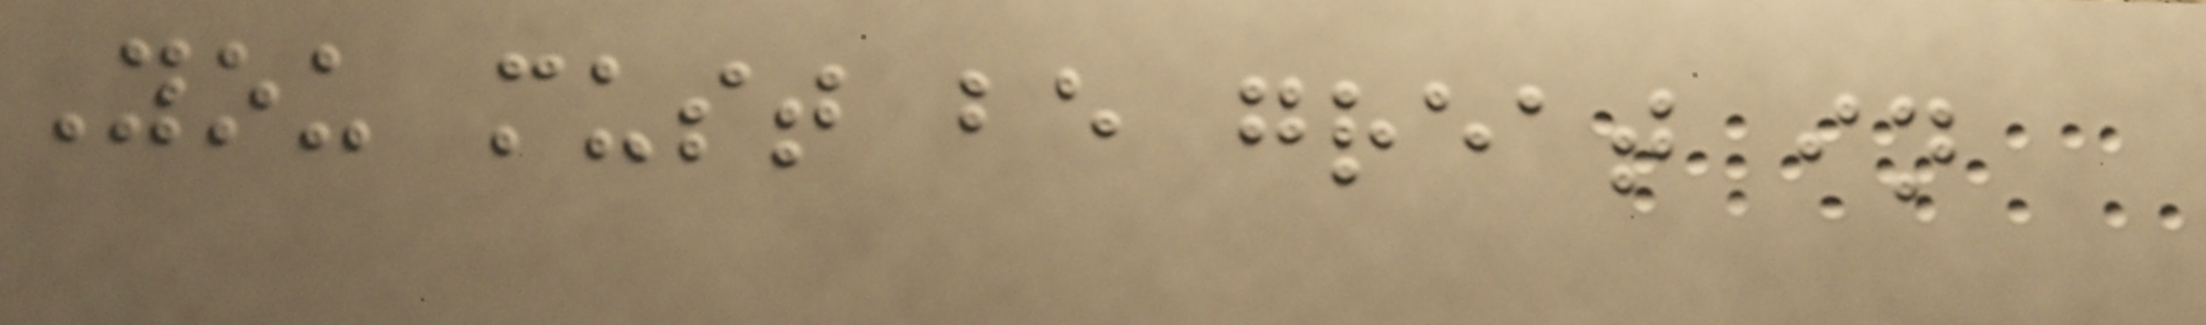You must be great in
